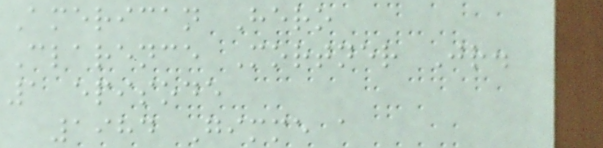American Hero
Clarence Mortner Jr.
1 episode
1984 Gimme a
